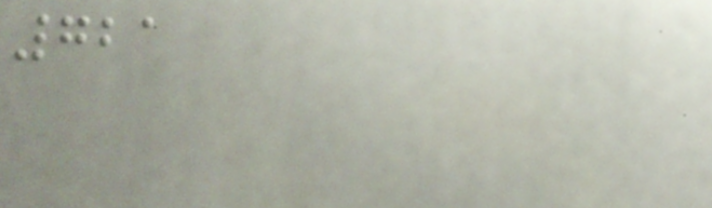721
